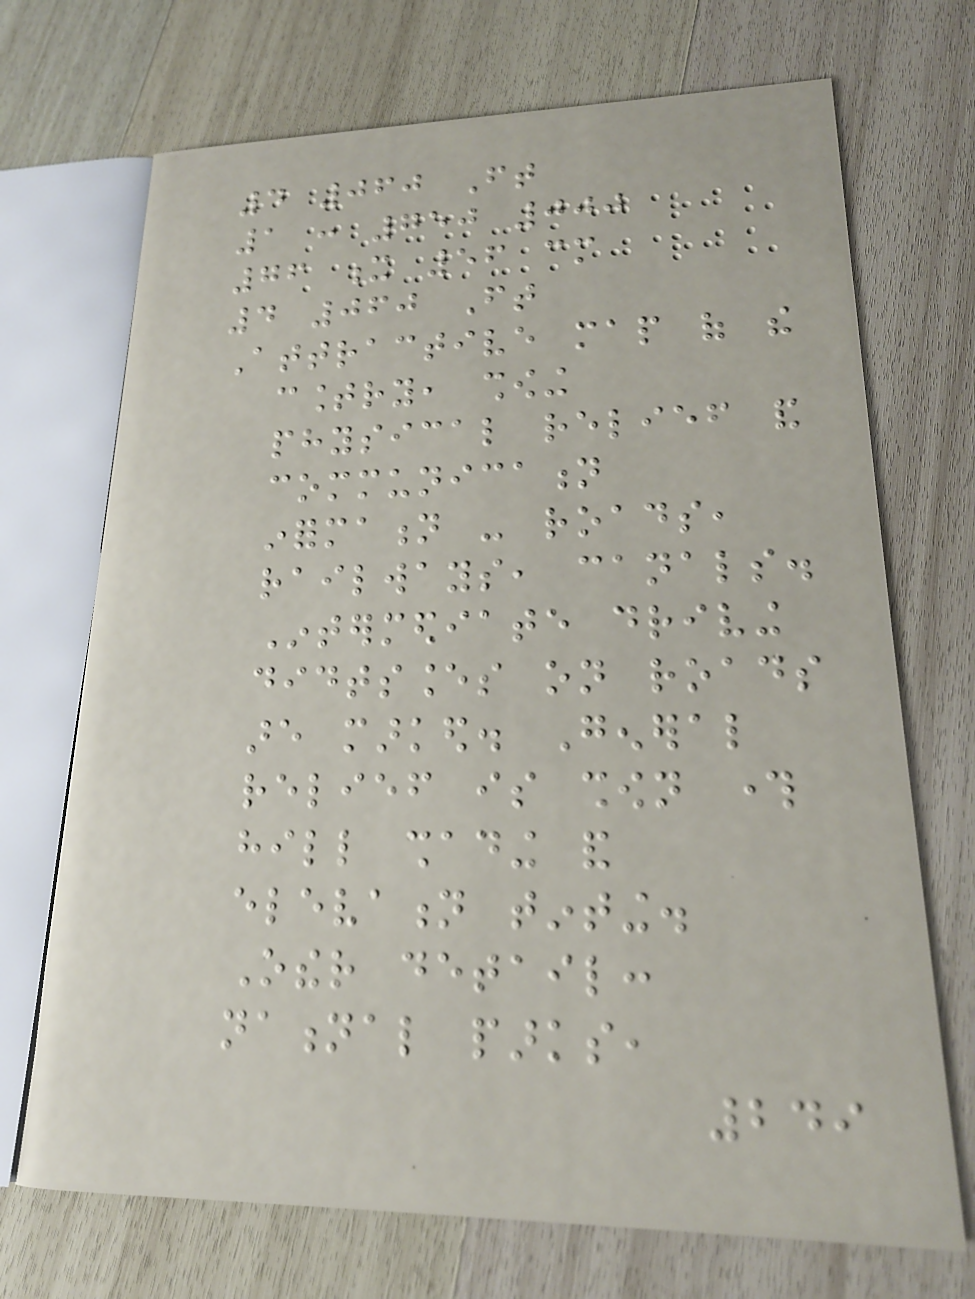4 060 Ft
1 : 750 000
76 x 56 cm
4 060 Ft
Attractive map of the
country, showing
physical relief and
communication
information - roads,
railways, canals.
Intermediate driving
didtsances on roads
are marked. General
relief is shown through
hill shading and
elevation tinting.
Other detail:
national parks,
249
